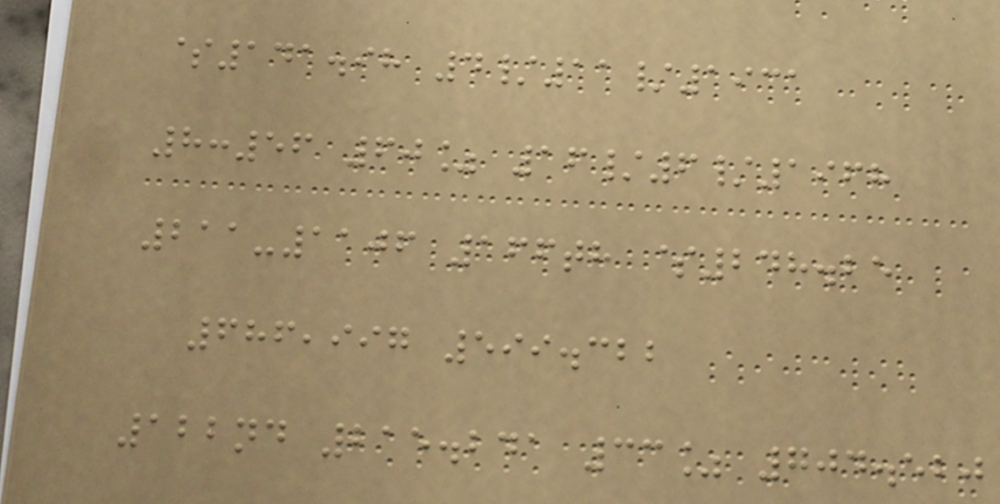$141.98 4/11/1931
8:56 60% 16/6/1968
211-1106 166th $248.25
686,997 599.322
122nd 215.241 33% 704.520
